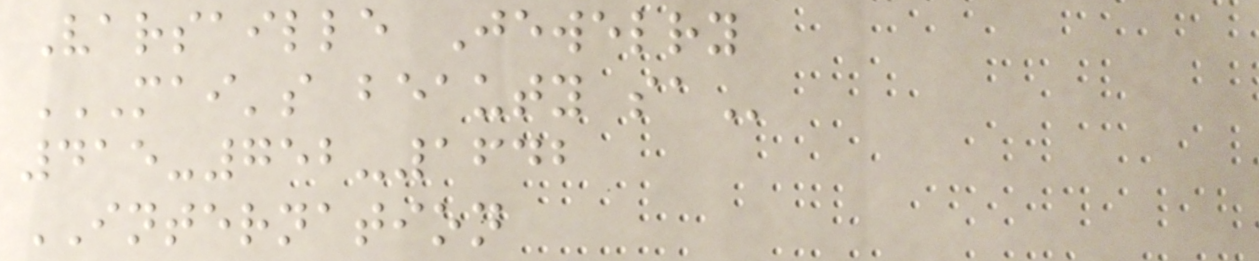Varsaille Jewelry
MAI'S BEAUTY SA
415-752-1642
INTERNATION
